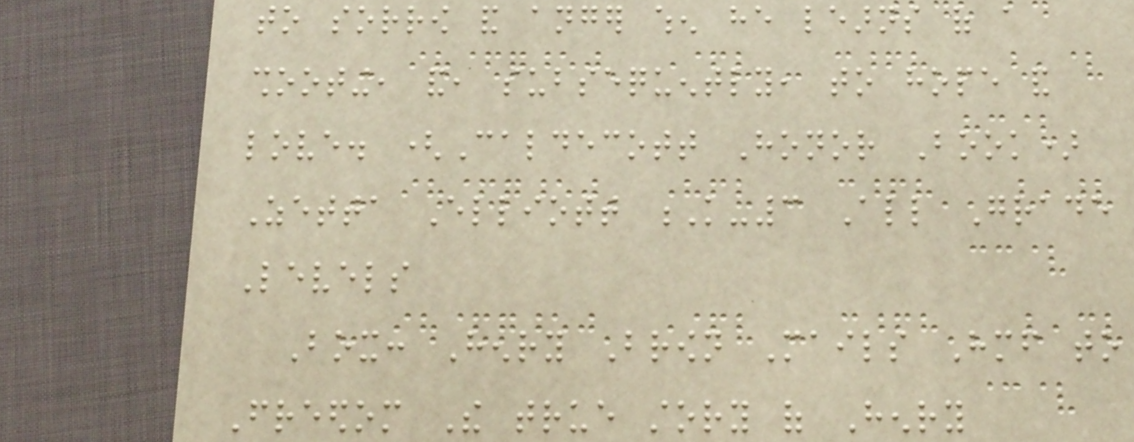to sorrow and anger when he learns of a
shooting, and, subsequently, to hope and
love. (Caldecott Honor Book)
Zetta Elliott K-3 All Grade
Levels
Box: Henry Brown Mails Himself to
Freedom The true story of Henry
